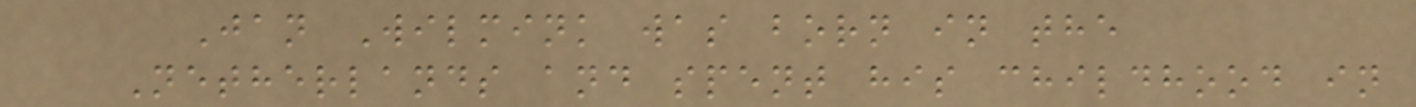Jan Wilmink was born in the
Netherlands and spent his childhood in
